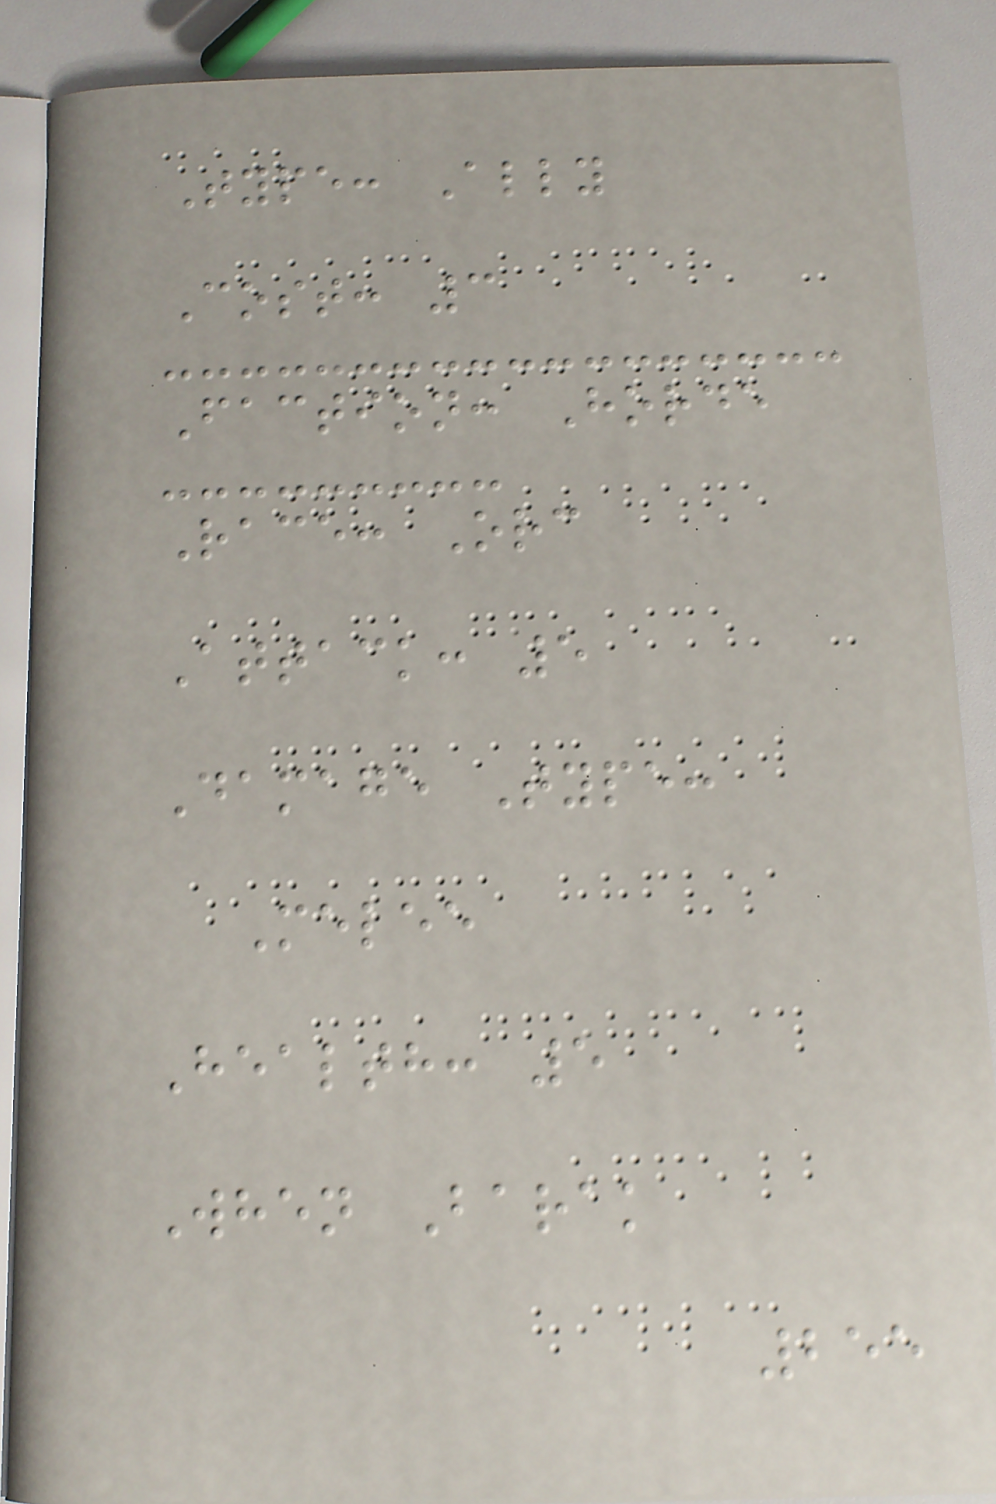Type: Ally
Cost: 3
Faction: Horde
Race: Orc
Attack: 5
Damage Type:
Melee
Health: 5
When Barak
255
